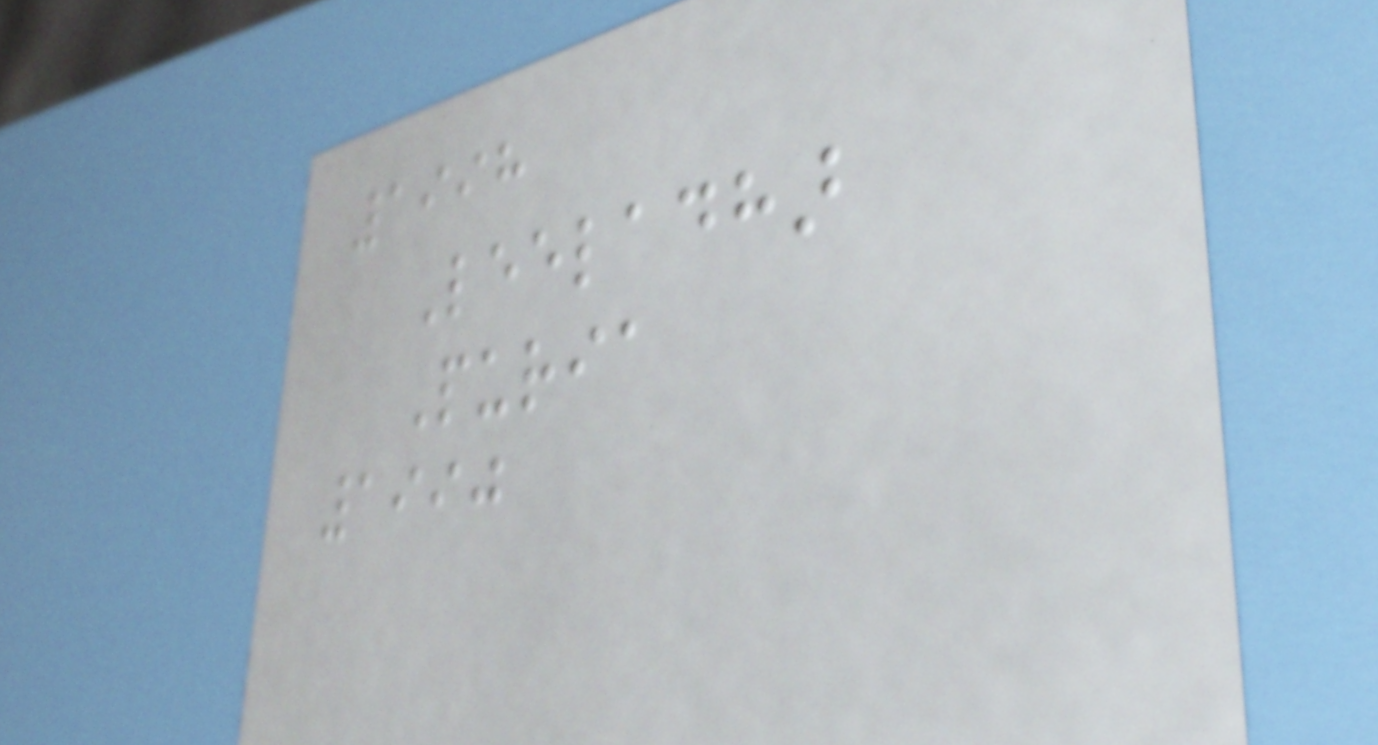1998
Leeladhar
Puria
1990
